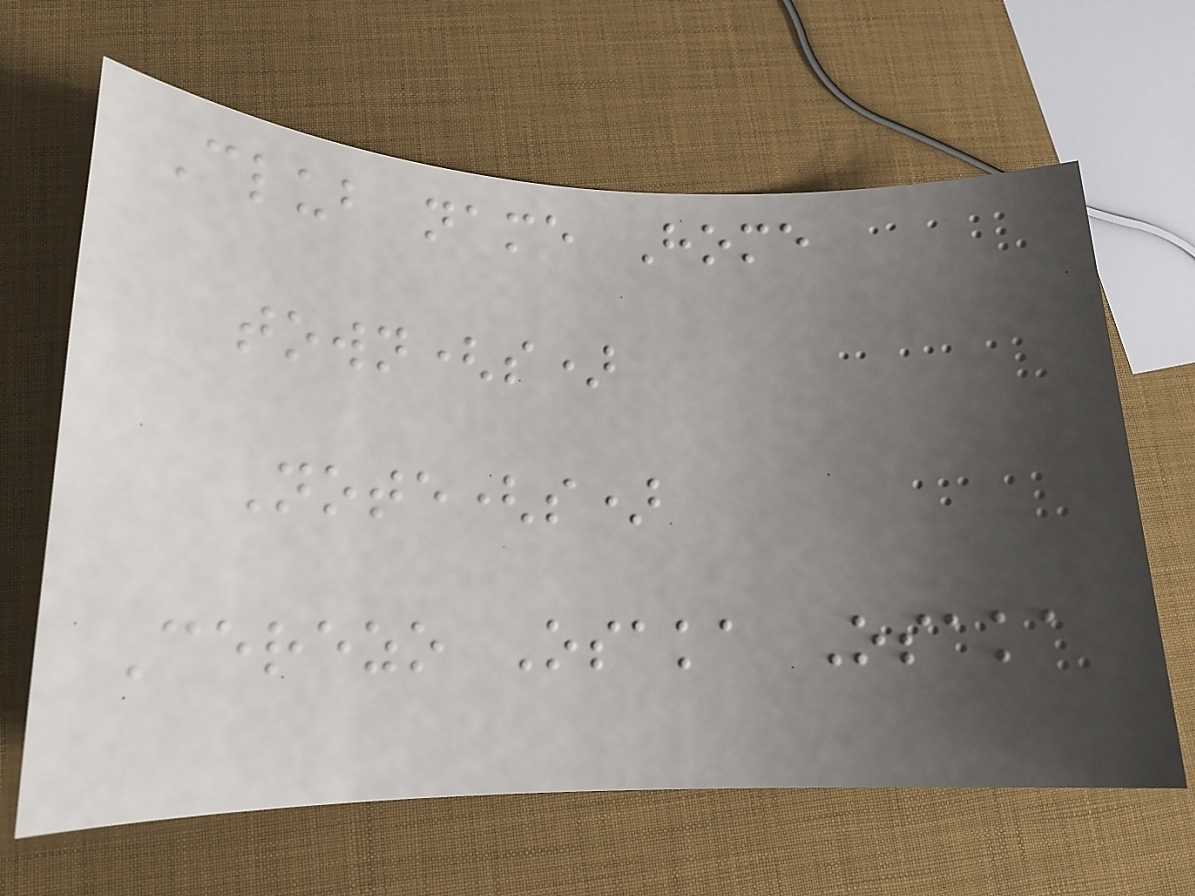Club name Home
town(s)
Note(s)
Cerezo Osaka Osaka
